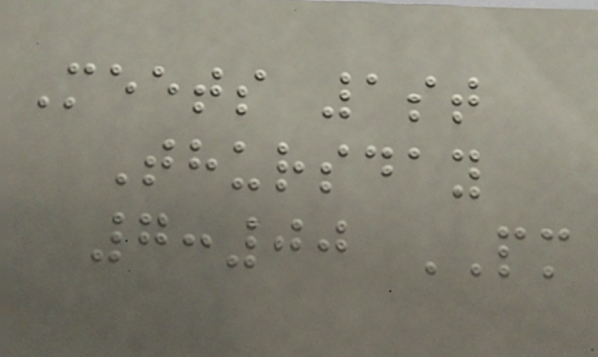Meets 1st
Thursday
7:00 PM
